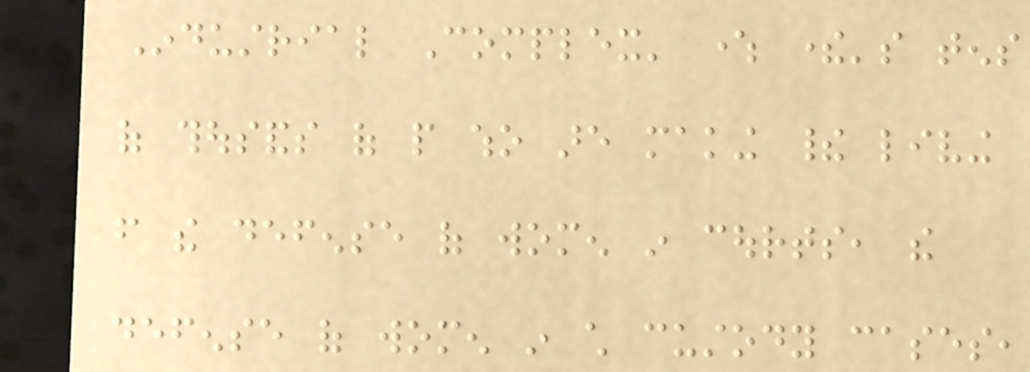Industrial Complex' where there's tens
of thousands of people who are making their living
from the defense of women in courts, the
defense of women in child custody cases,
